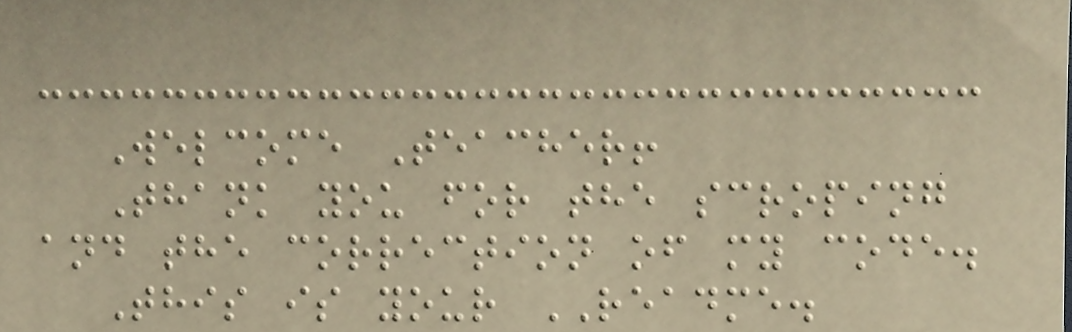Welcome Teacher!
Thank you for the scroping
and the correction of my code.
This is your README.
